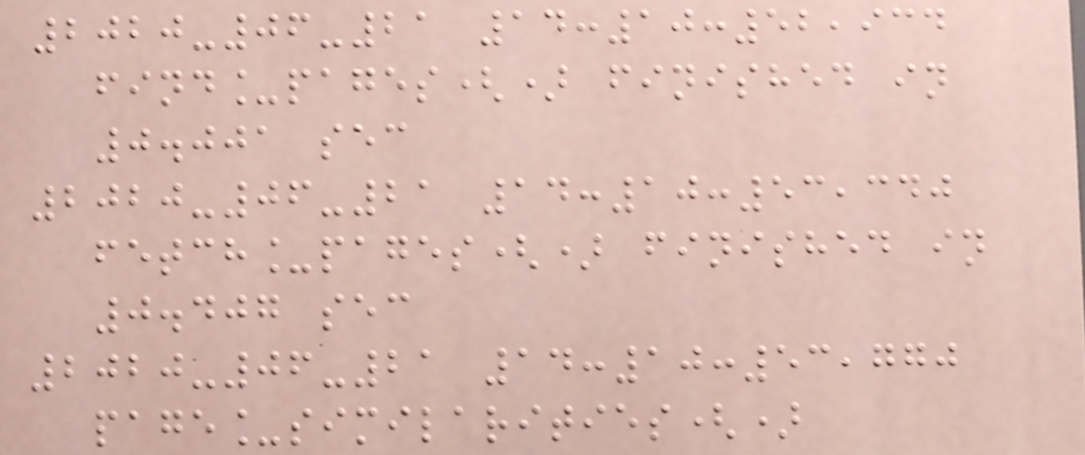2020-06-21 14:10:52,934
find_pages() finished in
0.001 sec
2020-06-21 14:10:53,340
fetch_pages() finished in
0.407 sec
2020-06-21 14:10:53,770
page_similarities()
